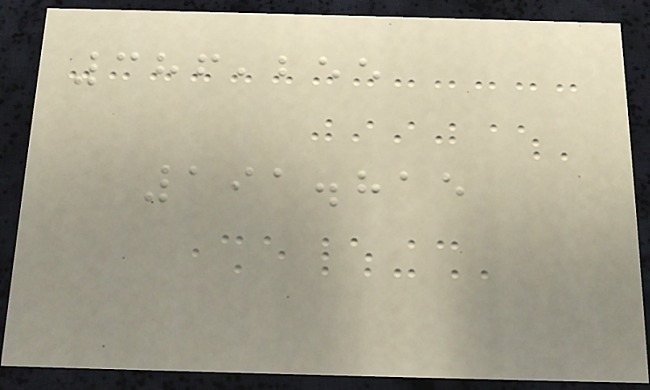386,255
191.815
